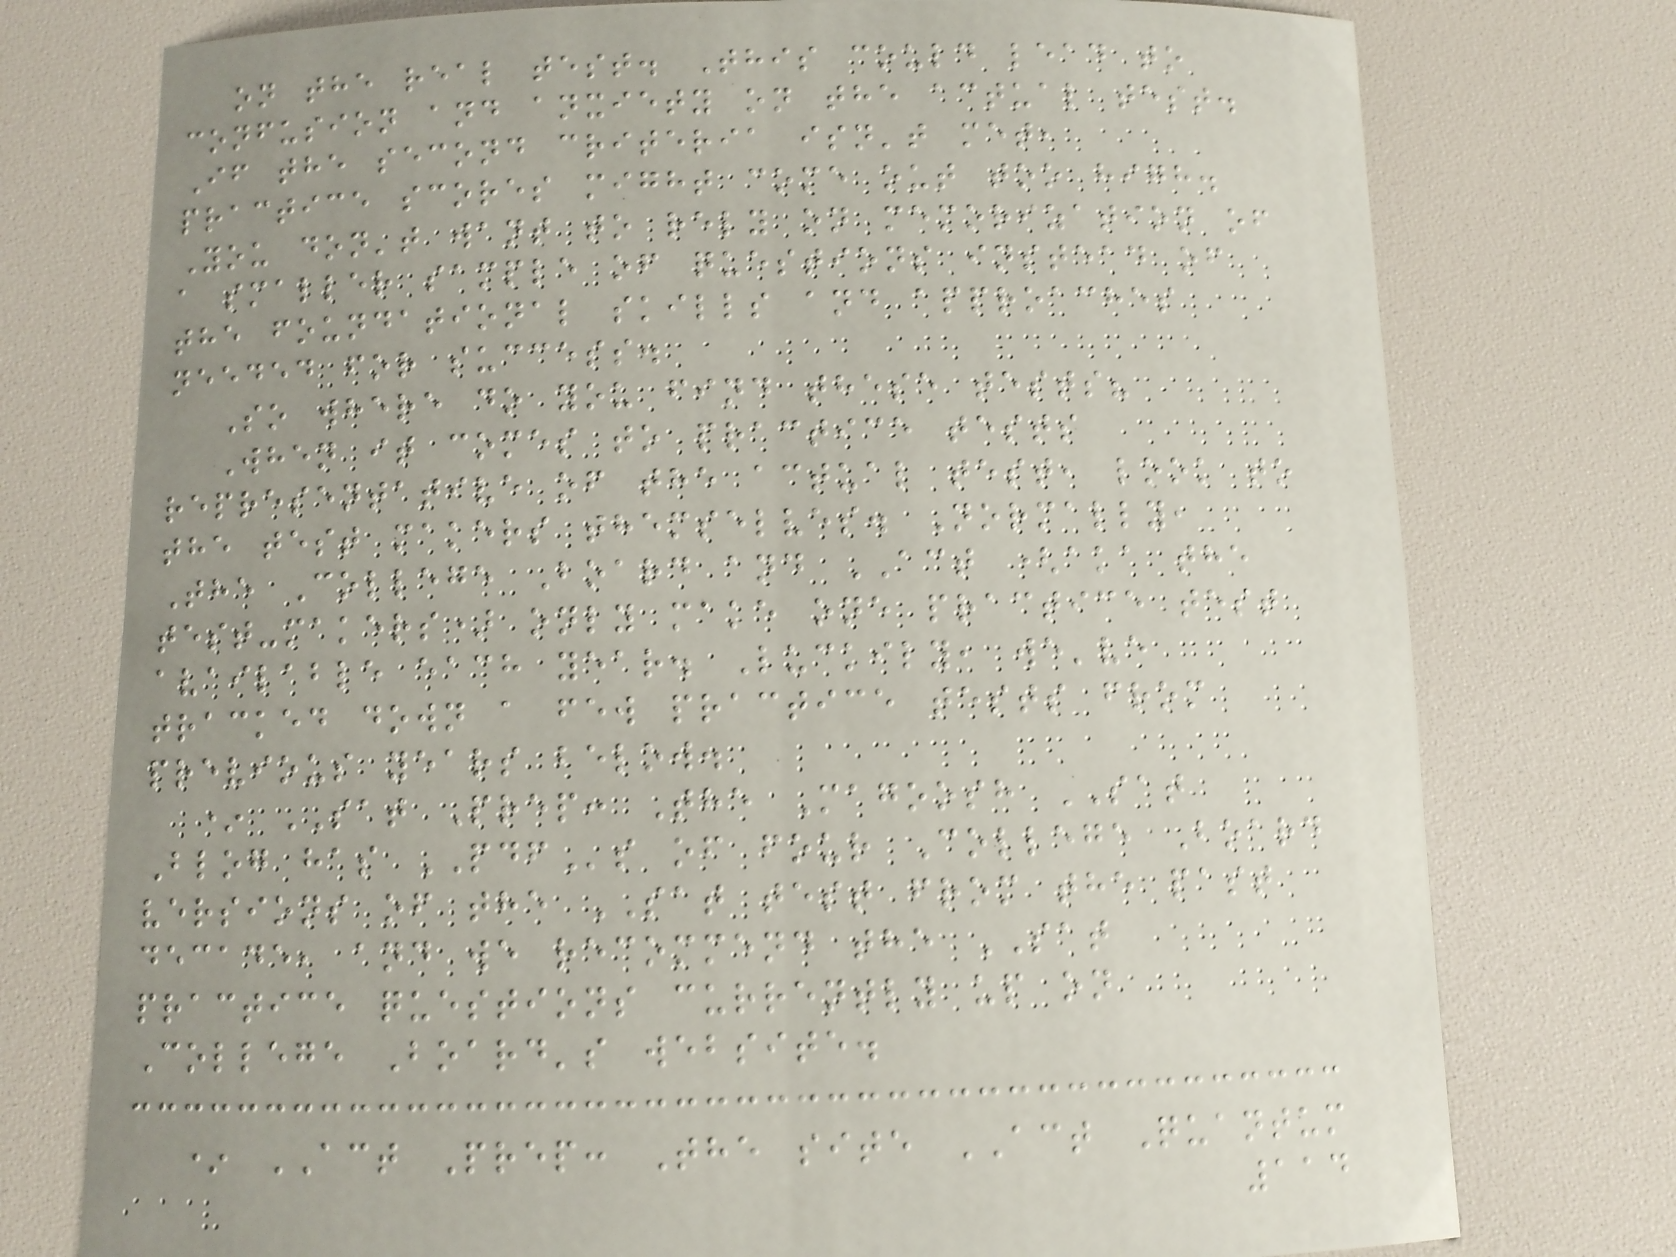on the real test. This could lead to
confusion and anxiety on the actual test.
If the second criteria isn't met,
practice scores might come out too high.
You don't want to rely on memorization of
a smaller sample of questions instead of
the foundational skills and approaches
needed for success.
So where do you find these tests?
When it comes to practice tests
representative of the actual test, look to
the test makers themselves. Normally,
The College Board and ACT (aka the
test-makers) only make one practice test
available each year. Luckily, we've
tracked down a few practice tests from
previous years below.
* SAT Prep: The Magoosh SAT
Blog has PDFs of four College Board
versions of the SAT test from the past
decade, and we recommend the SAT
practice questions currently up on
College Board's website.
* ACT Prep: The site ACT Quantum
114
